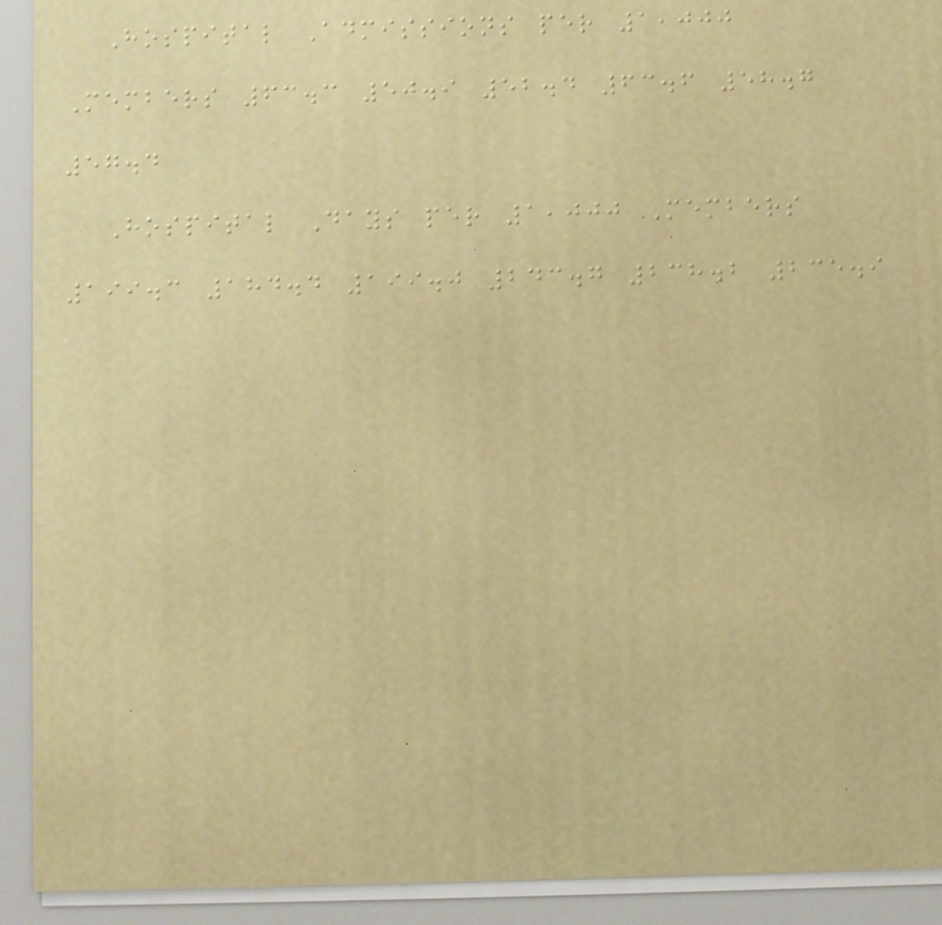Hospital Admissions per 1,000
Members 63.3 50.9 52.4 63.6 58.7
57.4
Hospital Days per 1,000 Members
199.3 184.4 199.0 243.7 238.2 235.9
